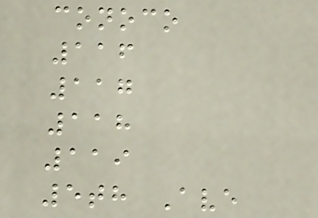conoco
116
117
118
119
5th Ave
